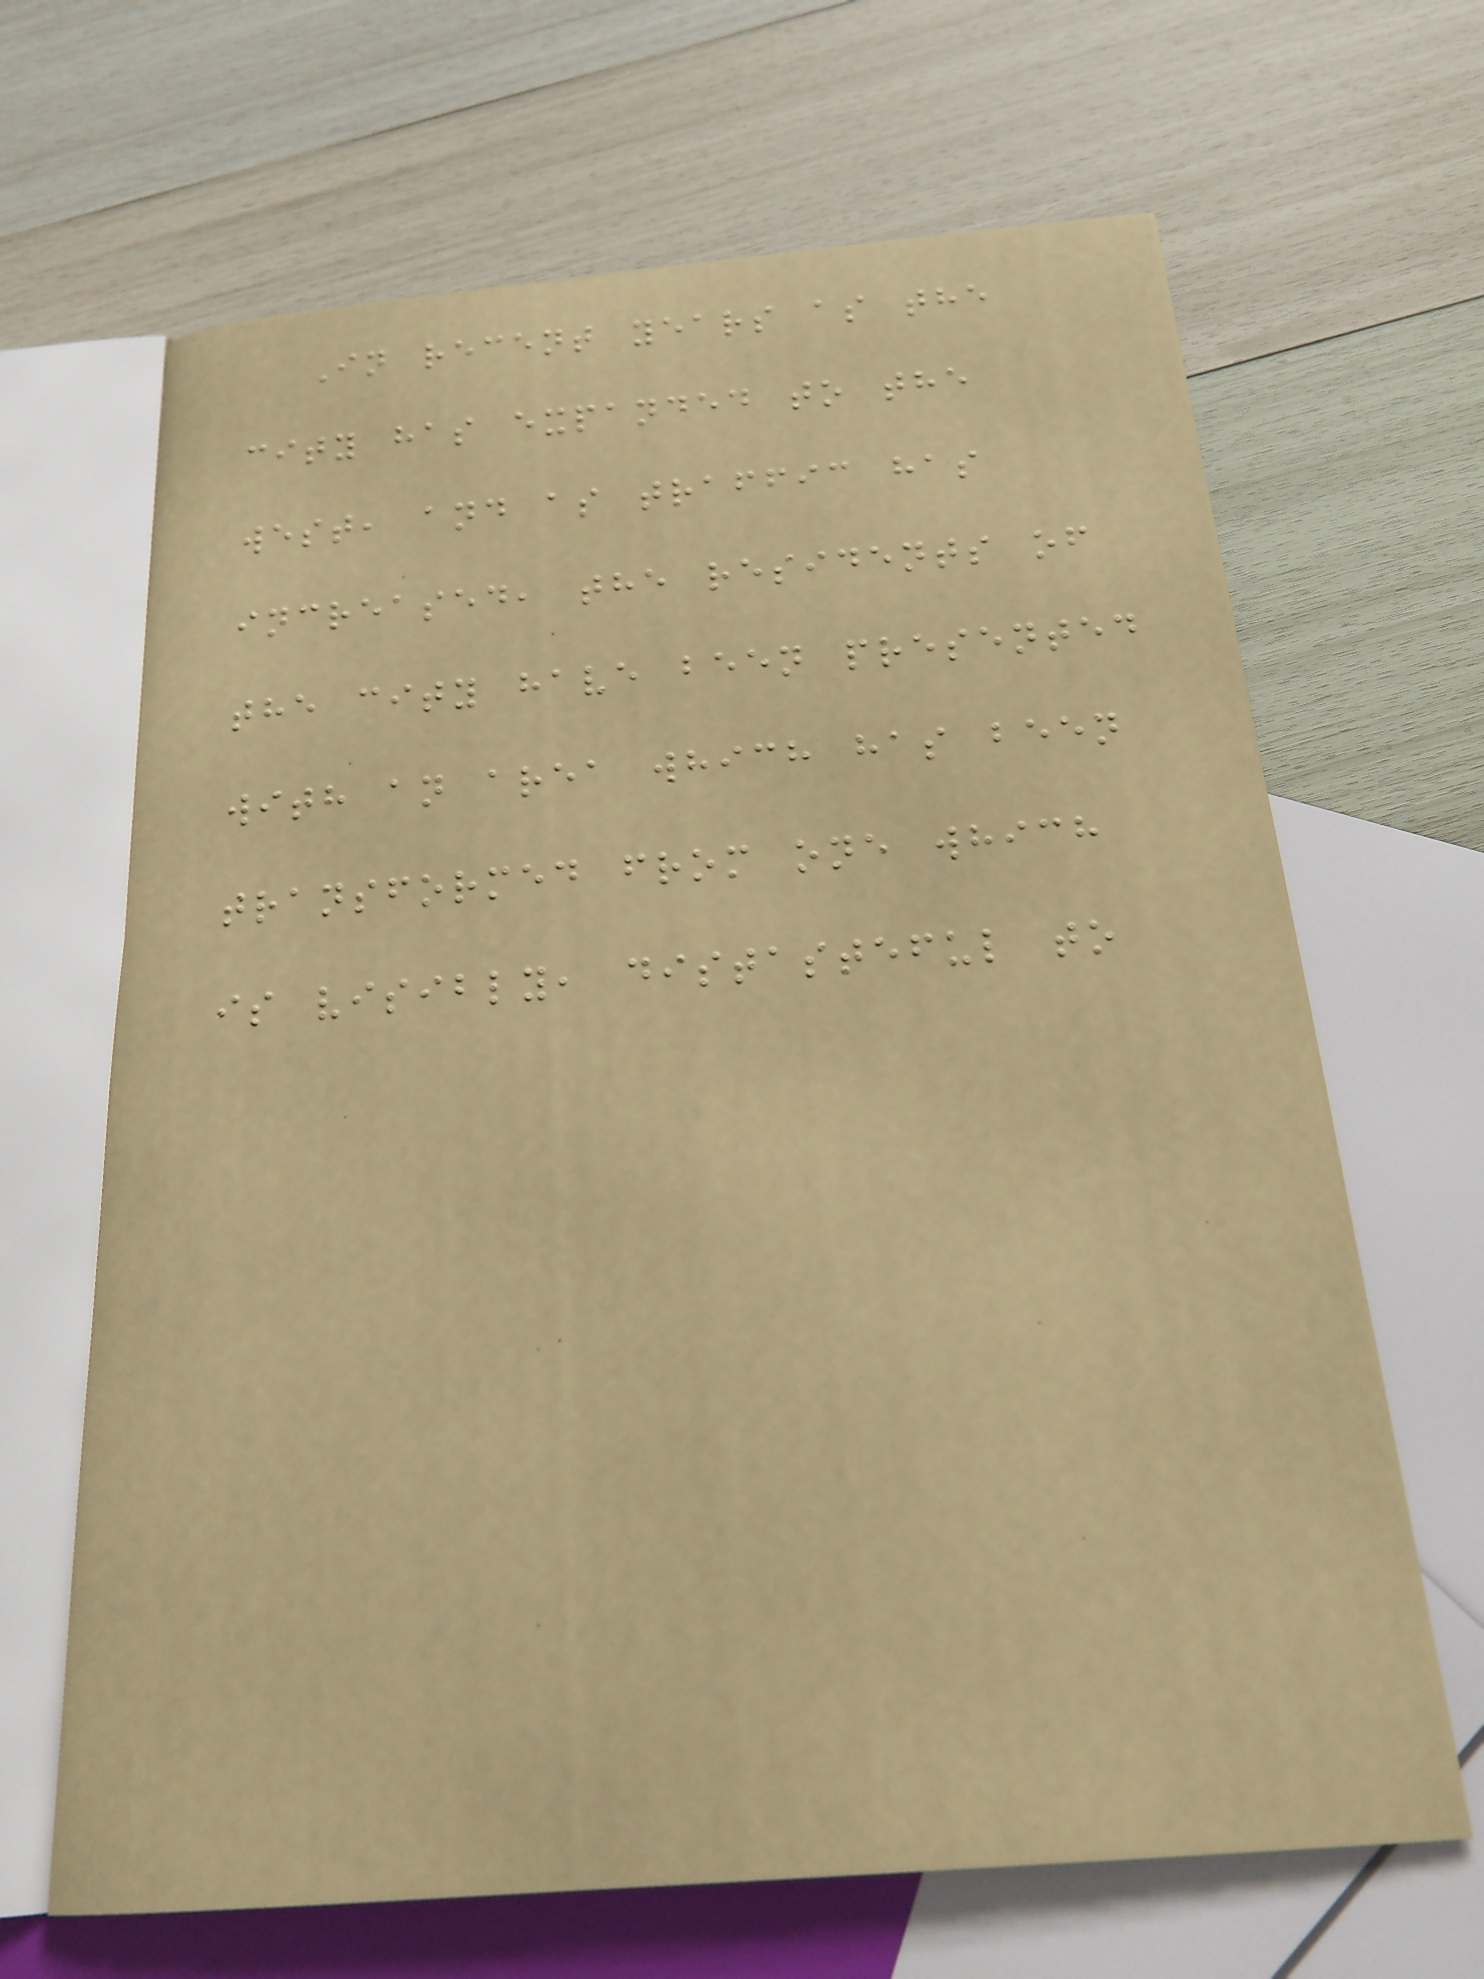In recent years as the
city has expanded to the
west, and as traffic has
increased, the residents of
the city have been presented
with an area which has been
transformed from one which
is visibly, distasteful to
